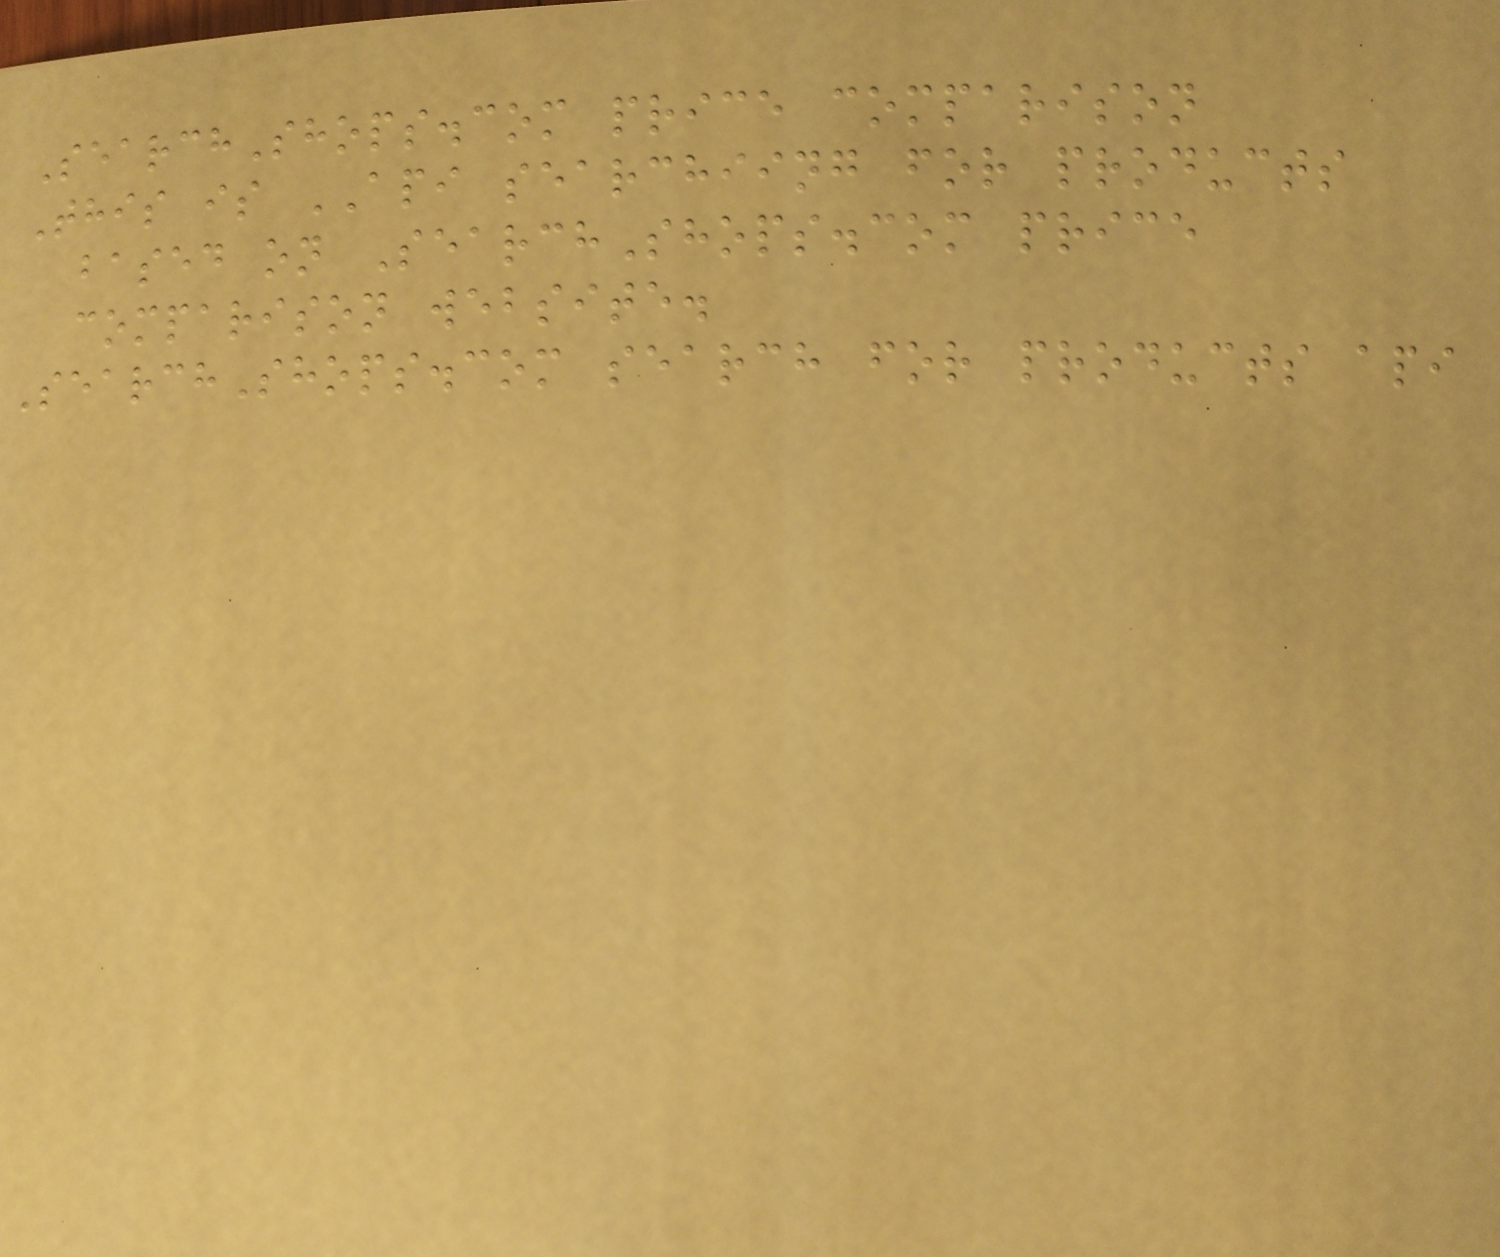SearchShops.com price comparison
This is API searchiing for products
based on SearchShops.com price
comparison website.
SearchShops.com search for products api
